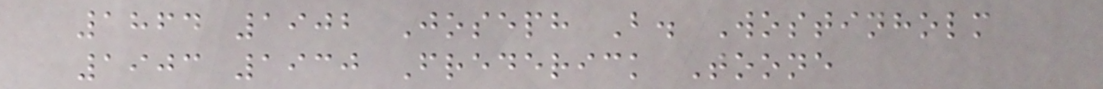1864 1902 Joseph B. Wostinholm
1903 1930 Frederick Toone
